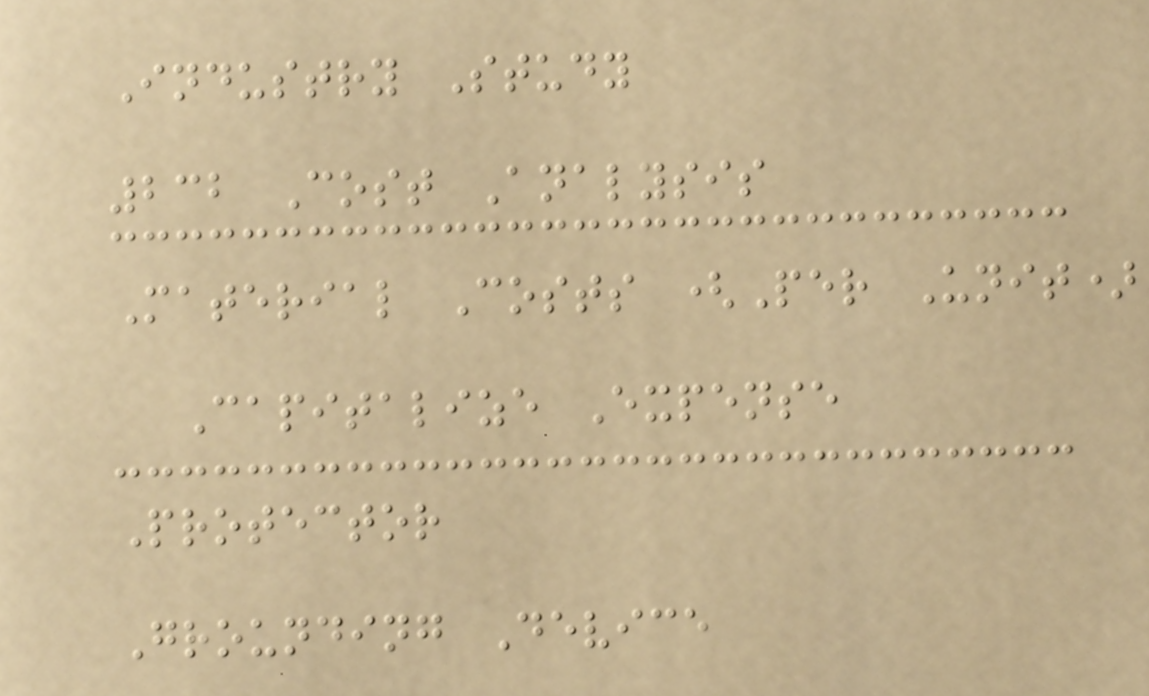Industry Study
232 Cost Analysis
Material Costs (Per Unit)
Capitalize Expense
Protector
Grounding Device
